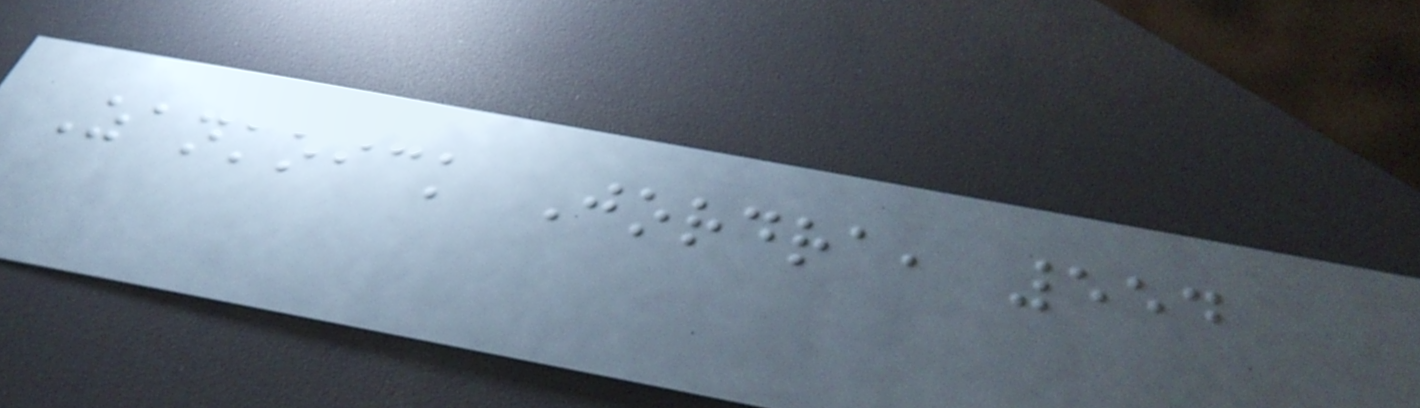Zankoick Jordra, 554
